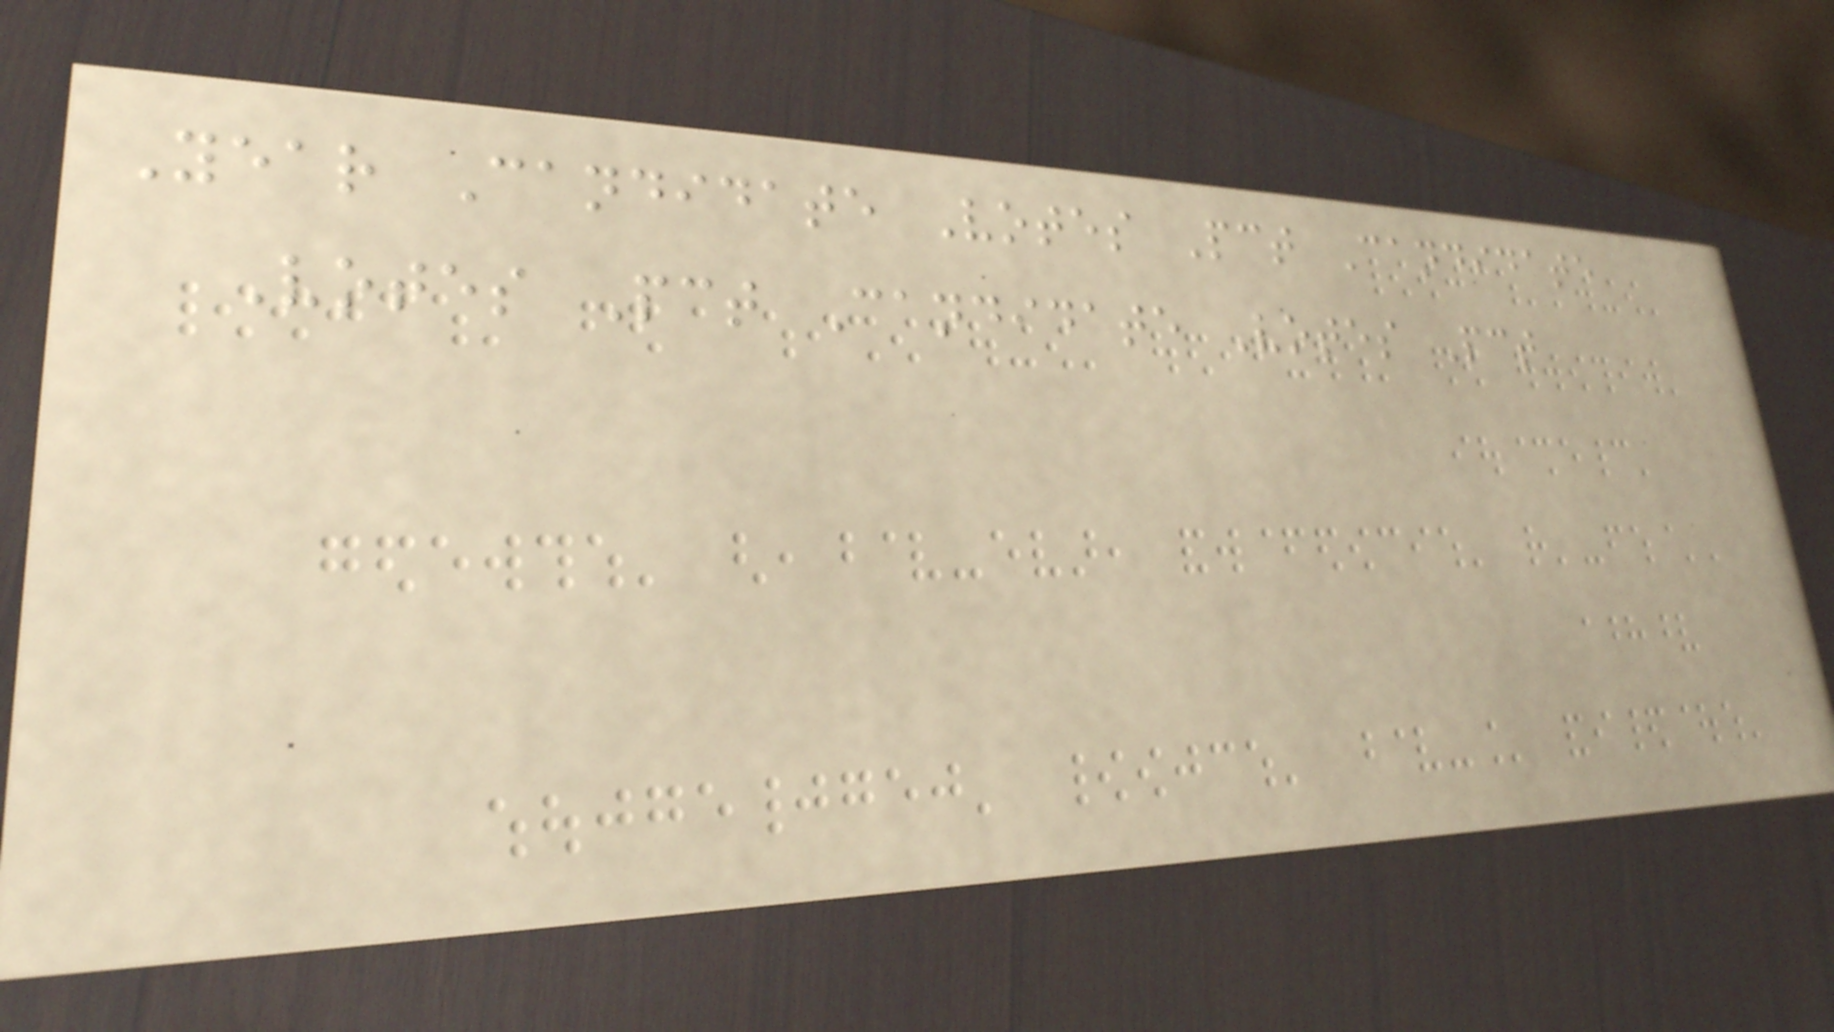Year Candidate Votes Pct Candidate
Votes Pct Candidate Votes Pct
